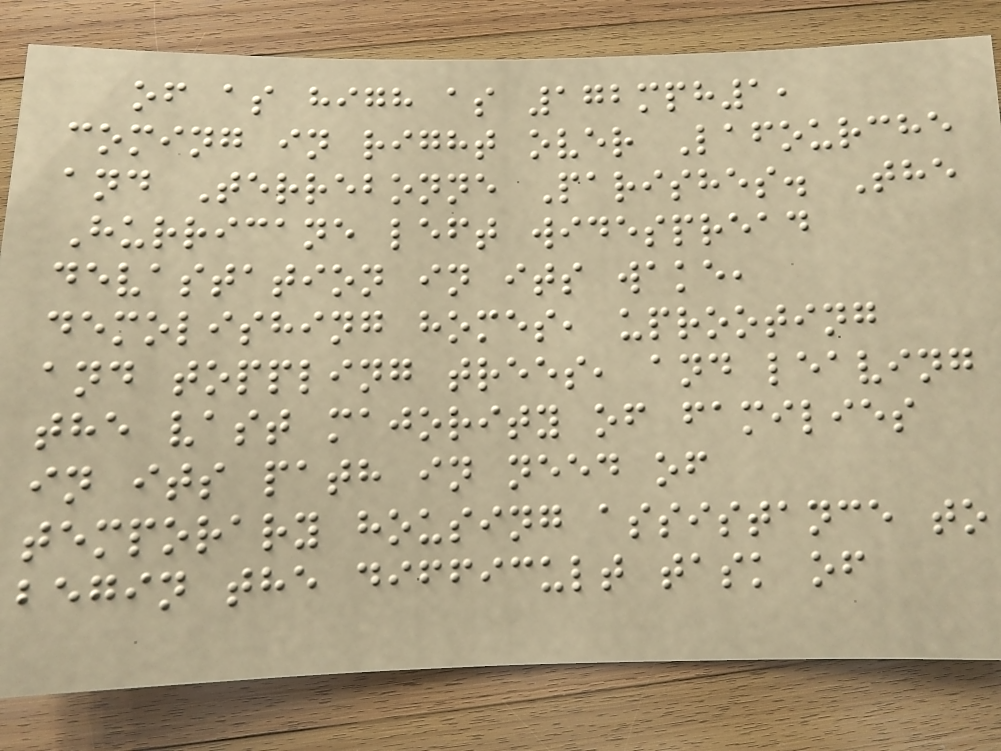of as high as 172mph1,
coming in right over Lafourche
and Terrebonne Parishes. The
Hurricane left widespread
devastation in its wake,
demolishing homes, uprooting
and toppling trees, and leaving
the vast majority of families
in its path in need of
temporary housing assistance to
begin the difficult task of
